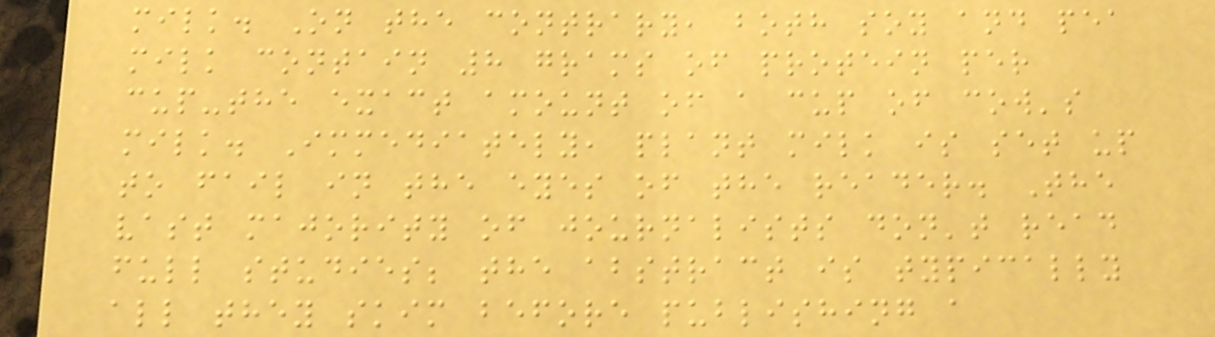milk. On the contrary, both soy and pea
milk contain 8 grams of protein per
cup-the exact amount of a cup of cow's
milk. Immediately, plant milk is set up
to fail in the eyes of the reader. The
vast majority of journalists don't read
full studies; the abstract is typically
all they skim before publishing a
